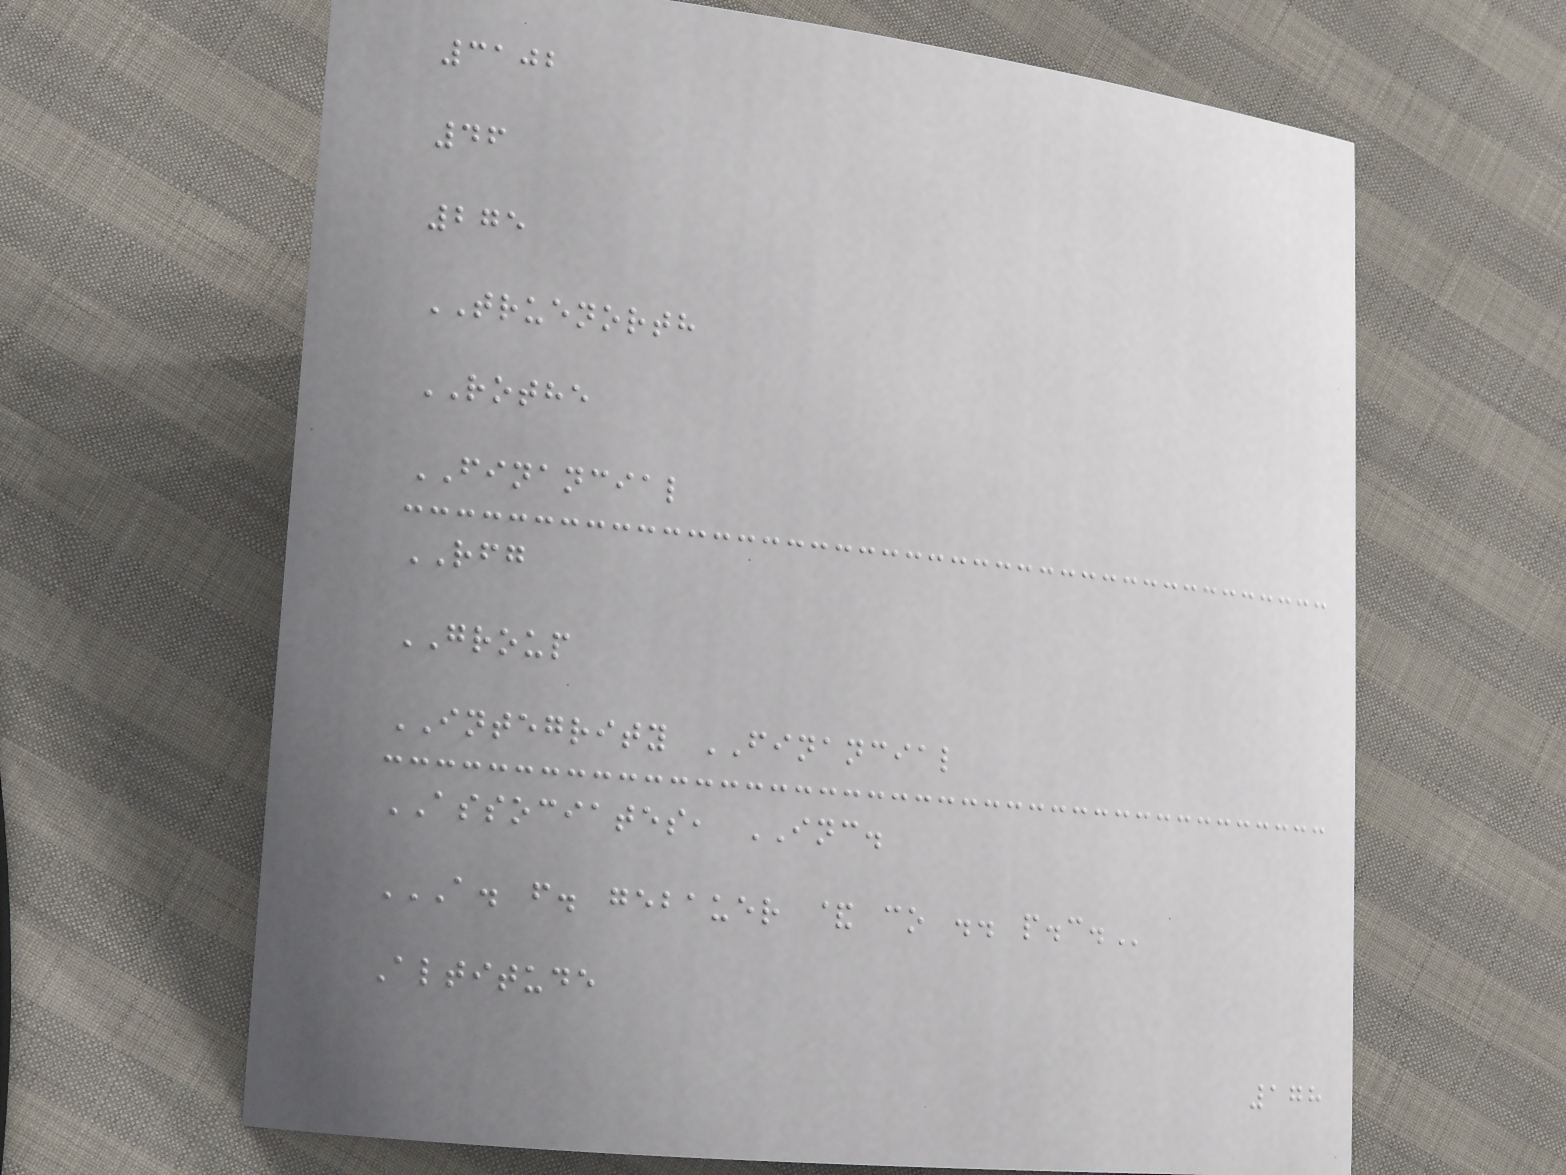3102
46
275
TRUENORTH
ROTHE
FINANCIAL
RFG
GROUP
INTEGRITY FINANCIAL
ASSOCIATES, INC.
A. F. GEBAUER & CO .. P.C.
Altitude
178
